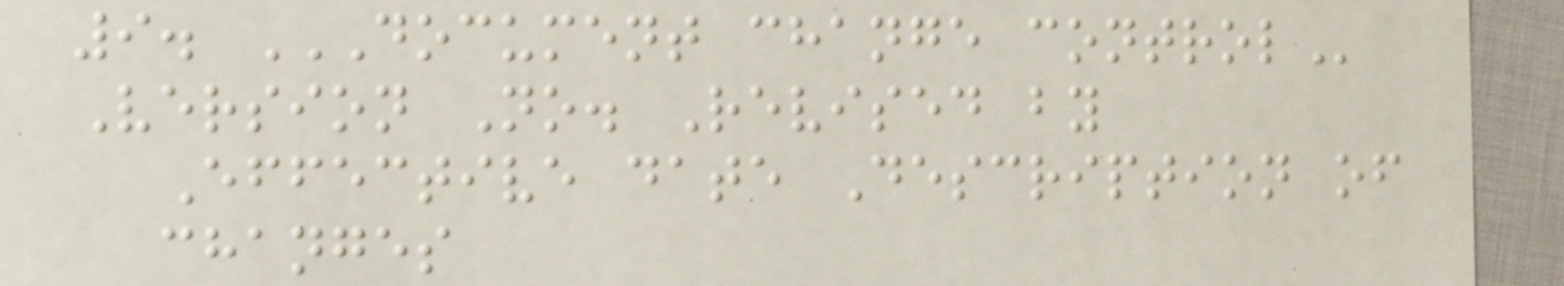9. DOCUMENT CHANGE CONTROL
Version No. Revised by
Effective date Description of
changes
